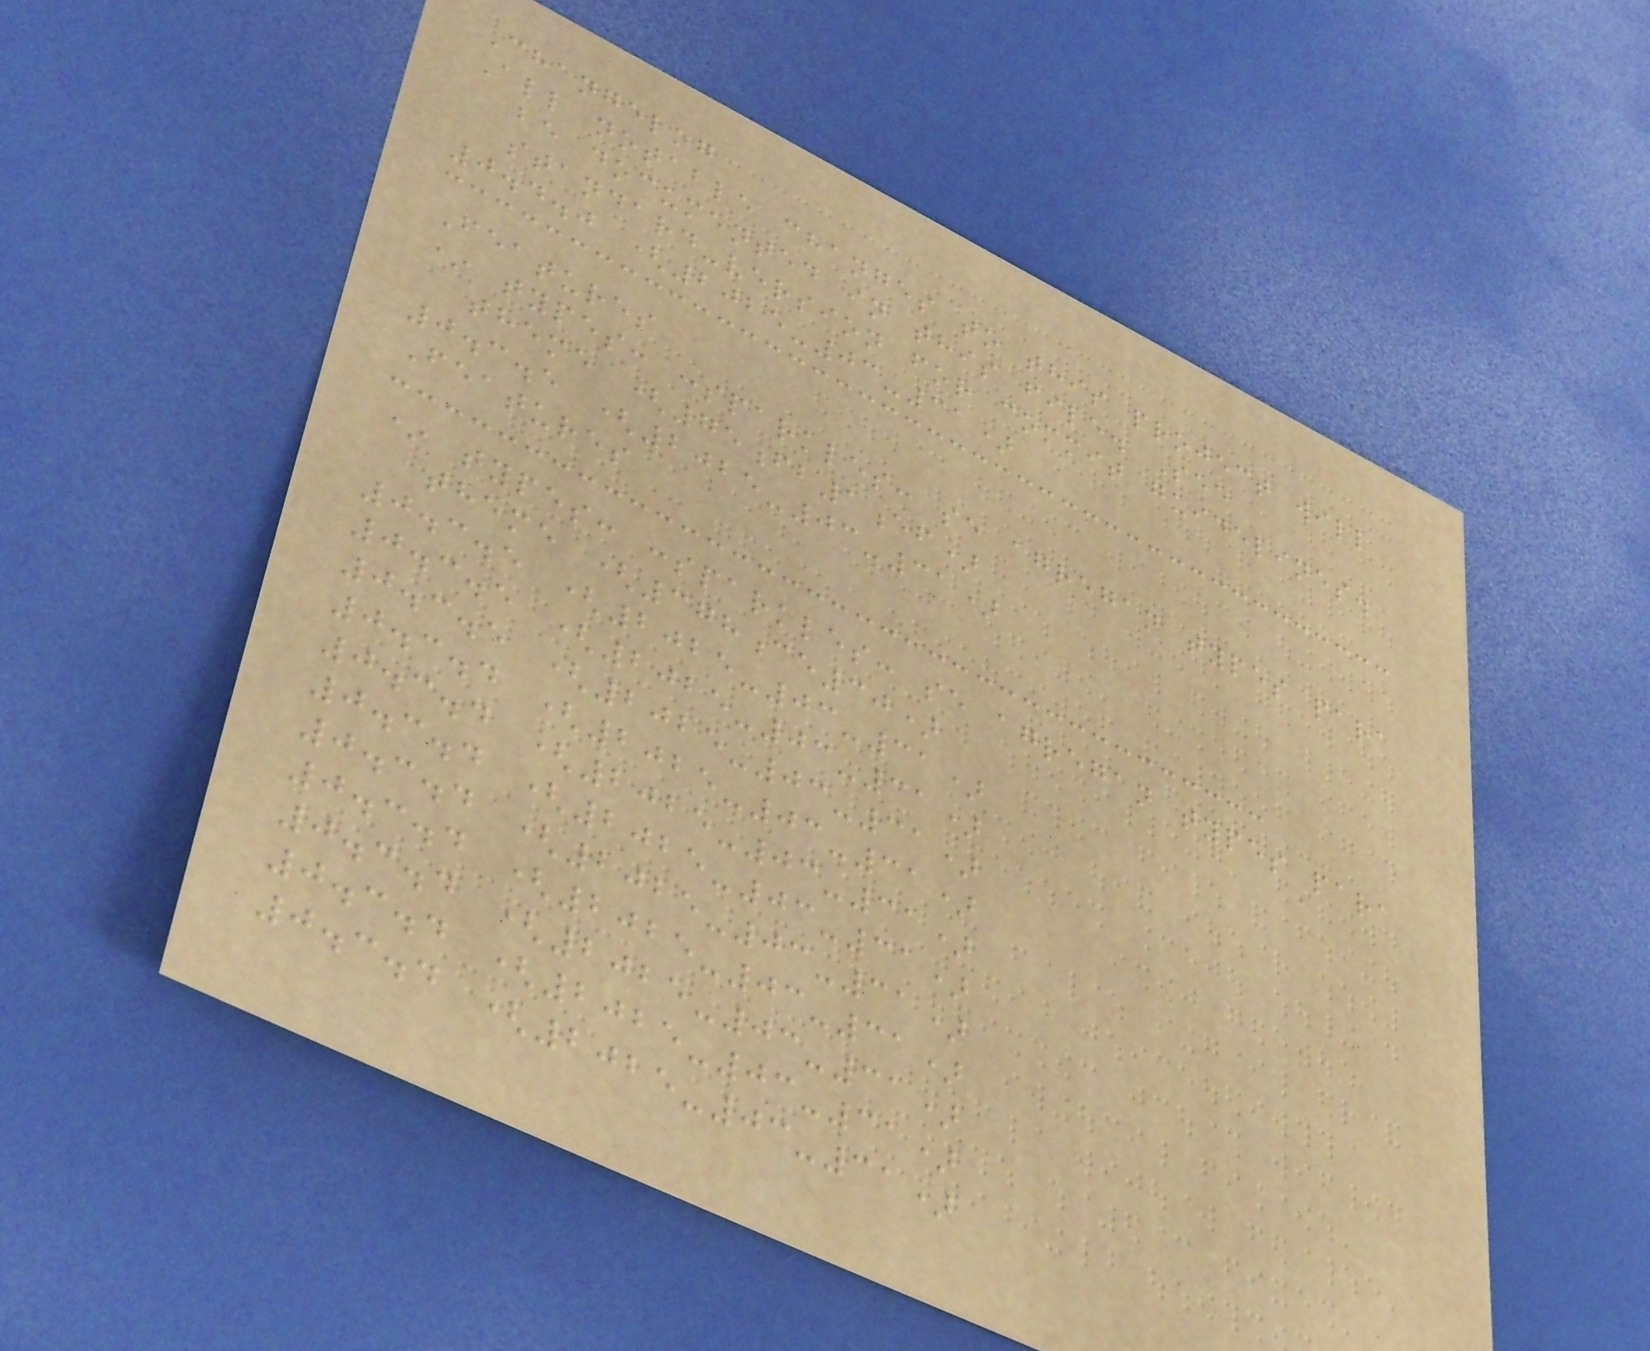Changelog
All notable changes to this project will
be documented in this file. See
standard-version for commit guidelines.
0.4.0 (2025-03-31)
Features
* types: :sparkles: se agregan types para
theme (75fb1ef)
0.3.5 (2025-03-31)
Features
* types: :sparkles: se agregan types para
theme (378ce30)
0.3.5 (2025-03-31)
0.3.5 (2025-03-31)
0.3.5 (2025-03-31)
0.3.4 (2025-03-31)
0.3.4 (2025-03-31)
0.3.4 (2025-03-31)
0.3.4 (2025-03-31)
0.3.4 (2025-03-31)
0.3.4 (2025-03-31)
0.3.4 (2025-03-31)
0.3.4 (2025-03-31)
